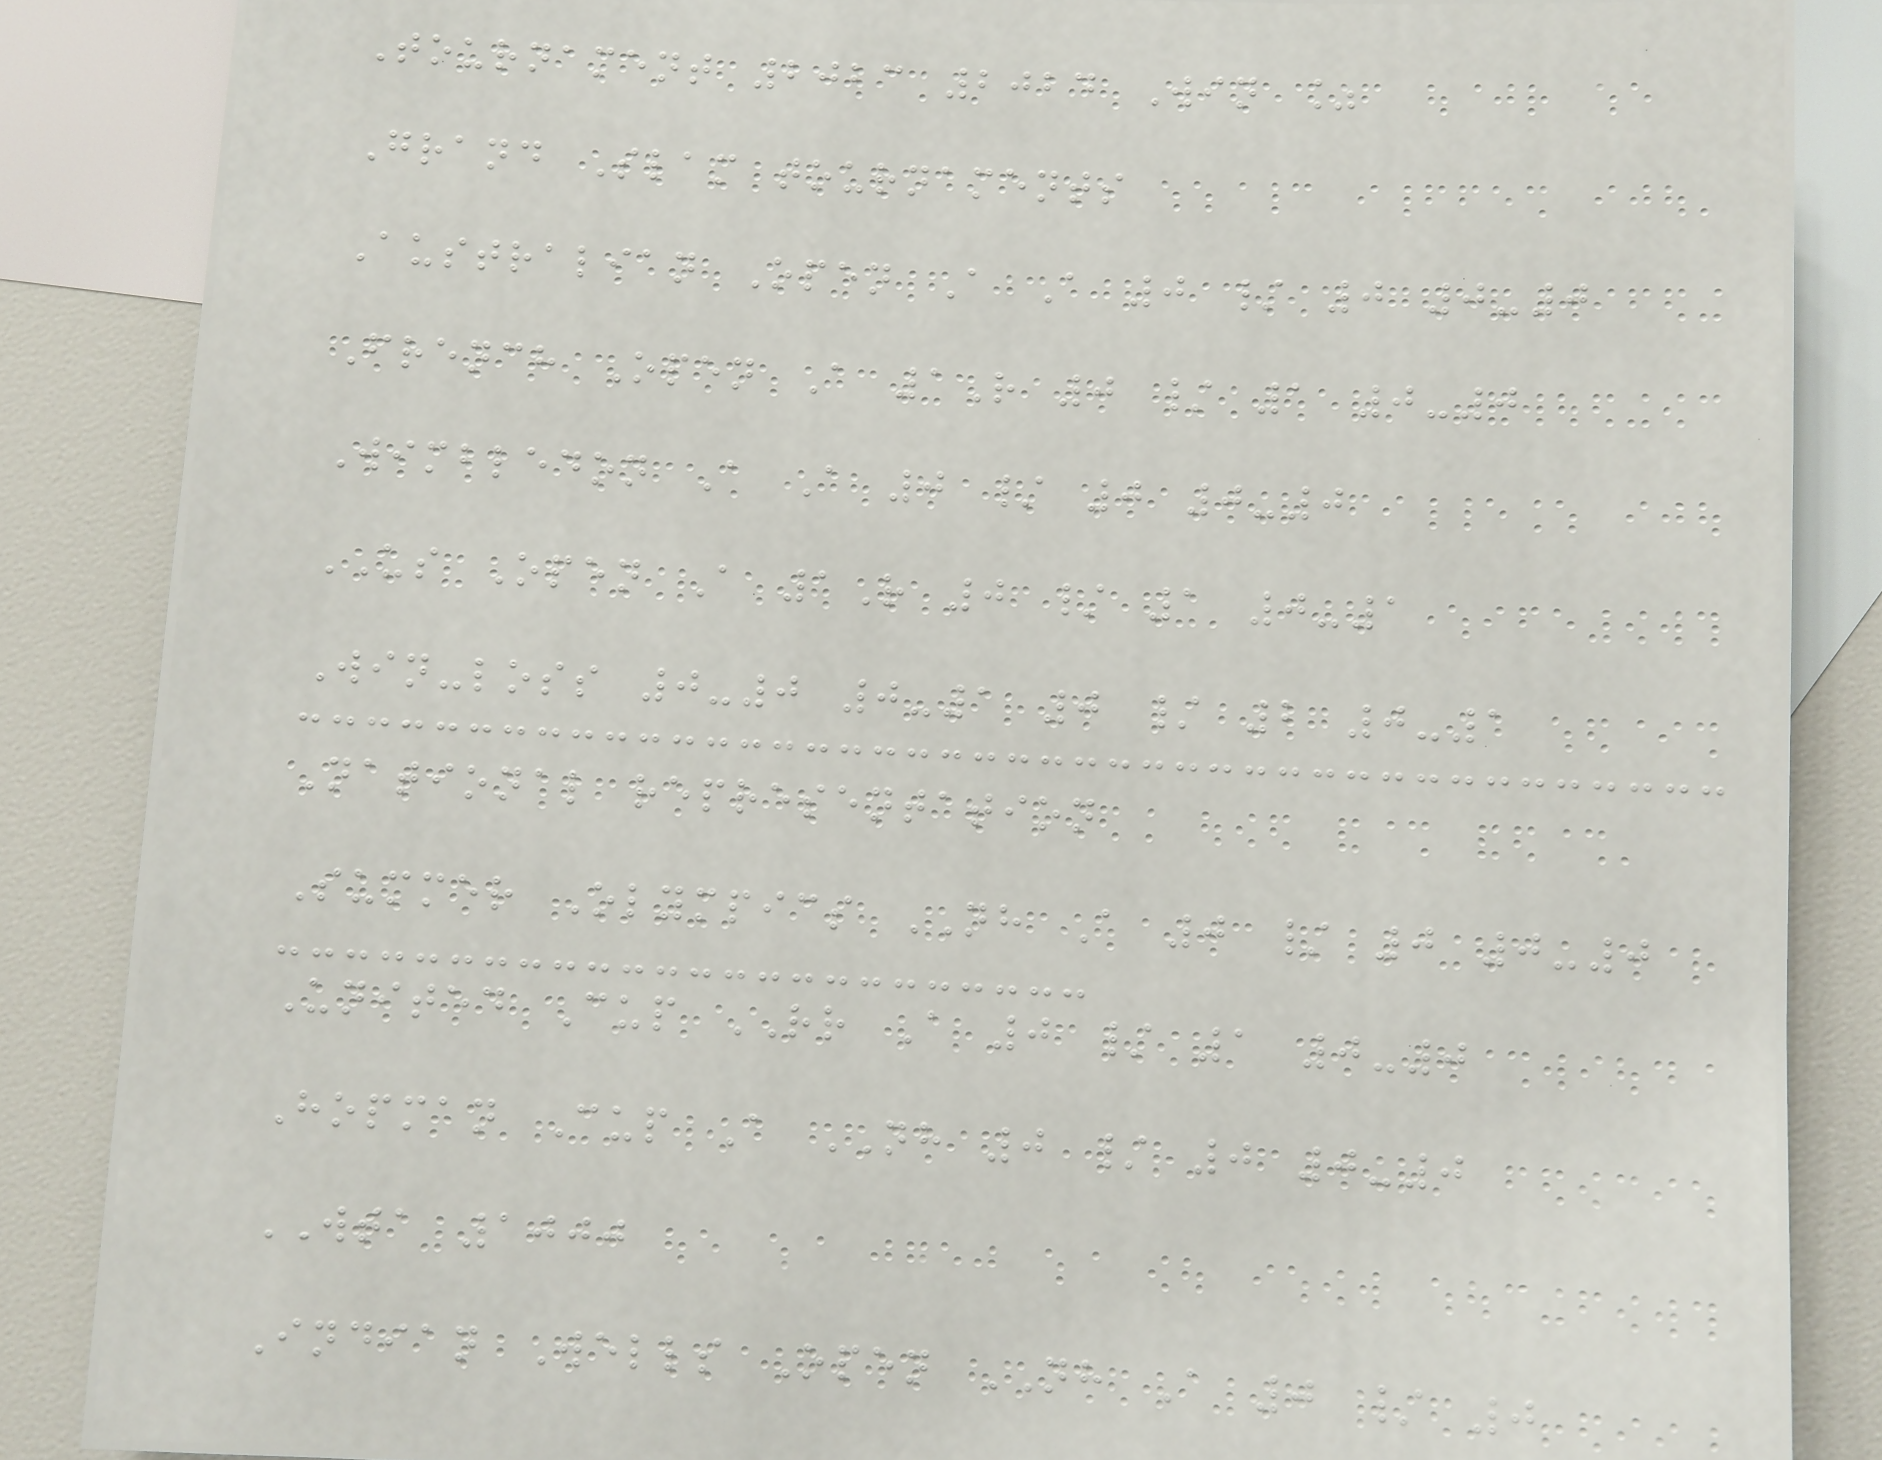Tournament 2023 2024 Win %
Grand Slam tournaments
Australian Open A A 0 / 0 0-0
French Open A 1R 0 / 1 0-0
Wimbledon A A 0 / 0 0-0
US Open A 1R 0 / 1 0-1
Win-loss 0-0 0-1 0 / 2 0-1
National representation
Summer Olympics NH A 0 / 0 0-0
United Cup RR A 0 / 1 0-0
Hopman Cup A NH 0 / 0 0-0
WTA 1000
Indian Wells Open NH A 0 / 0
